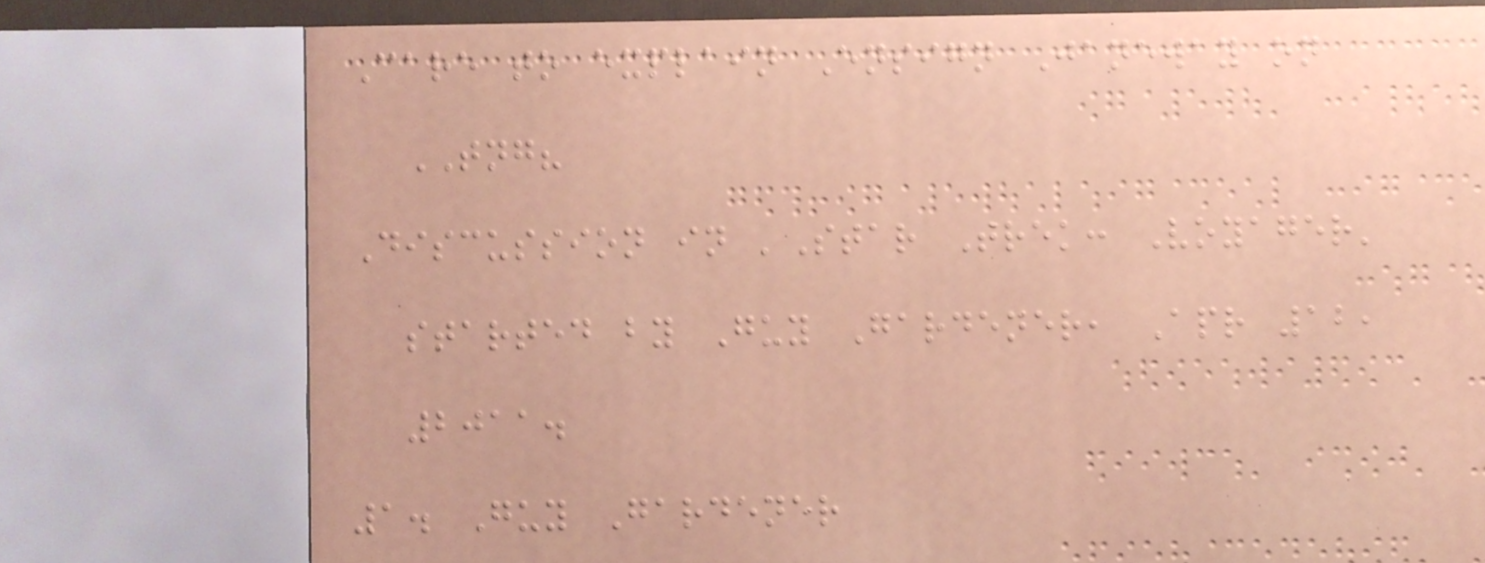Care to explain Ensign Janeway on
TNG?
Discussion in 'Star Trek: Voyager'
started by Guy Gardener, Apr 12,
2011.
1. Guy Gardener
